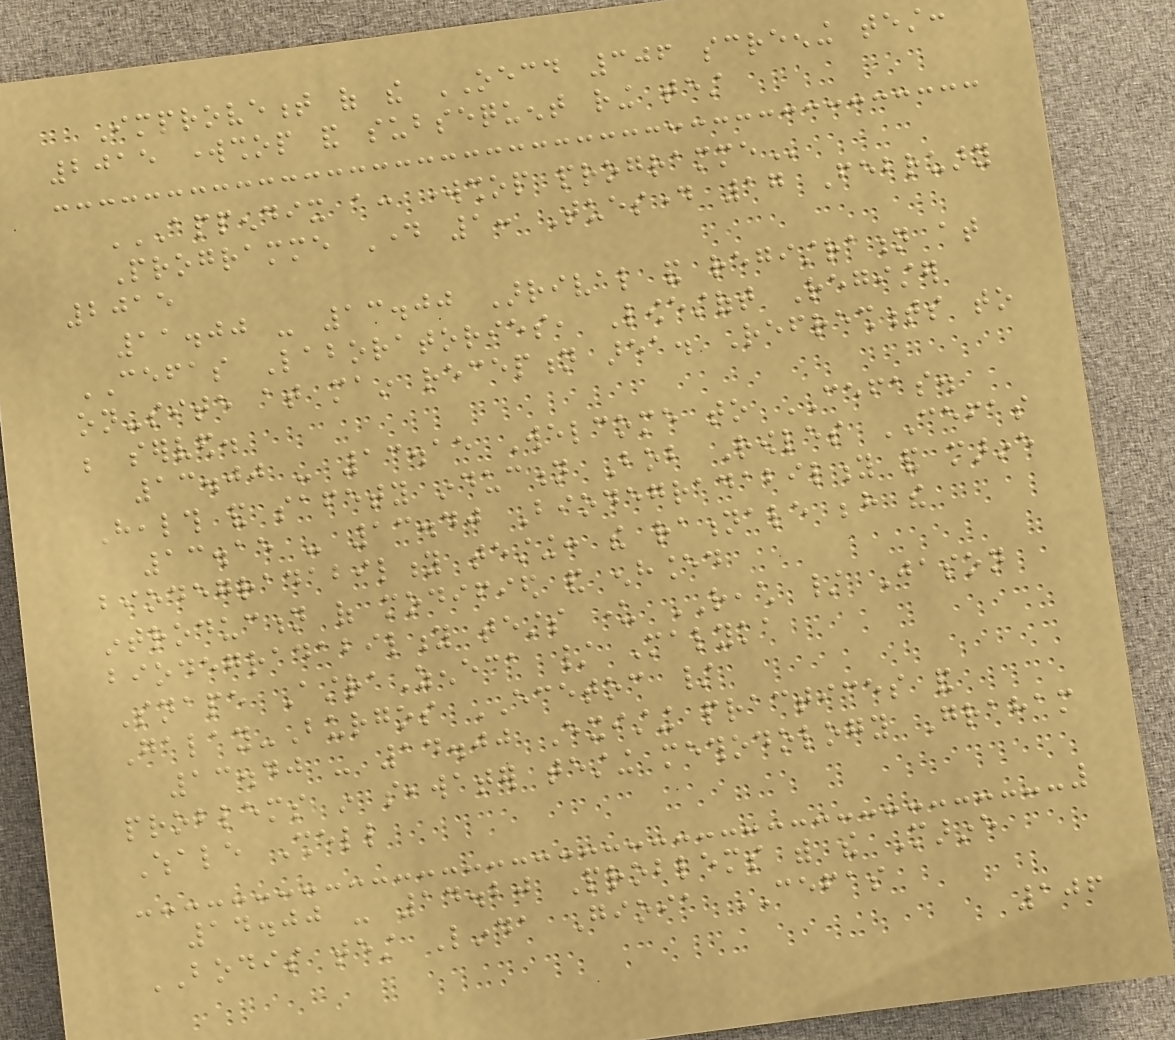Improvement of the OECD 306 screening test:
2015 workshop and subsequent ring test
APPENDIX A: WORKSHOP PROGRAMME
Programme Day 1: Tuesday 17 February
2015
11.00 - 13.00 Arrival and registration at
CEFAS Laboratories, Lowestoft Register
on-site at main reception area. Refreshments to
be served.
13.00 - 13.15 Welcome to CEFAS.
Health and safety induction Bob Rowles CEFAS
13.15 - 13.40 Biodegradability and marine
biodegradability testing: the rationale behind the
introduction of modified and enhanced
biodegradability tests under REACH / Jason
Snape AstraZeneca / Malyka
Galay-Burgos ECETOC /
13.40 - 14.00 Existing practices and
problems in seawater testing methodology Graham
Whale Shell
14.00 - 14.20 Problems with the Marine
BODIS test Linda Gioia CEFAS
106
